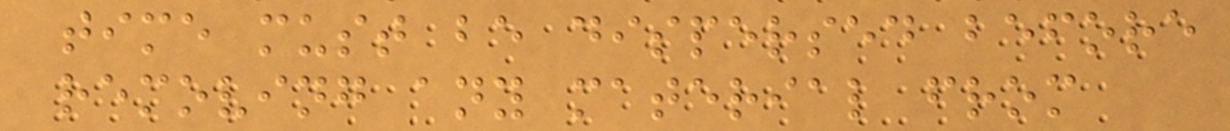time must be dispersed before
removing any material from
